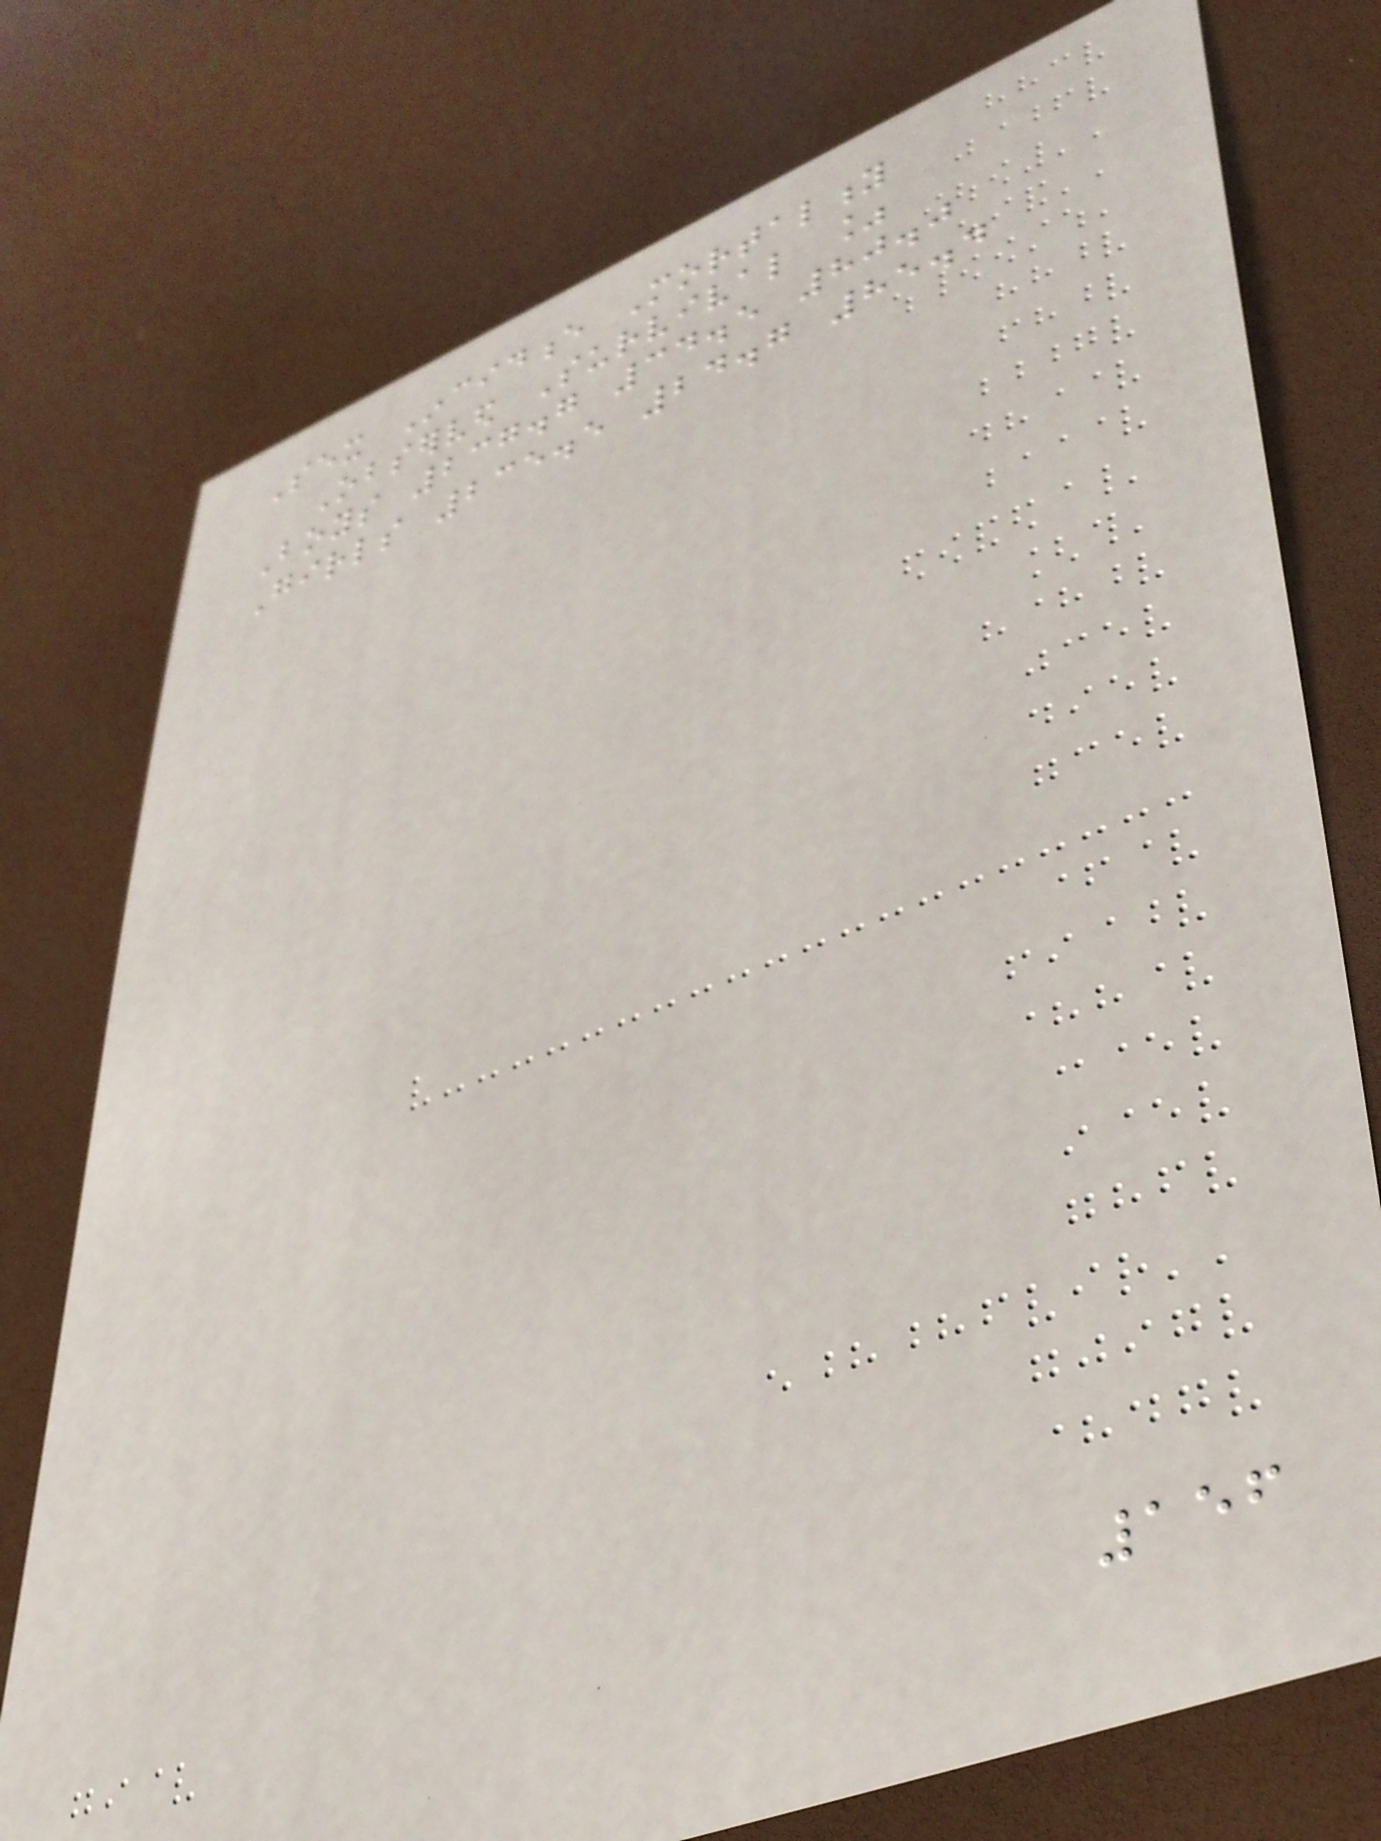Sex Incidence Mortality
Observed Survival %
Boys 237.7 34.5 80.0
Girls 235.5 24.7 85.4
156
